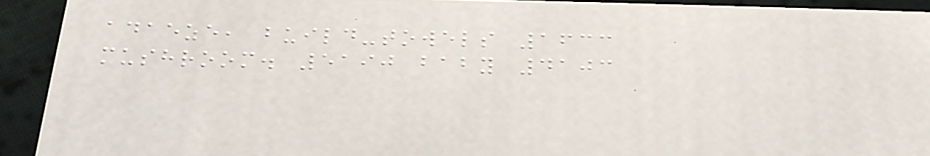adaeze, build-towels 1633
mushroom. 5190 baby 4103
